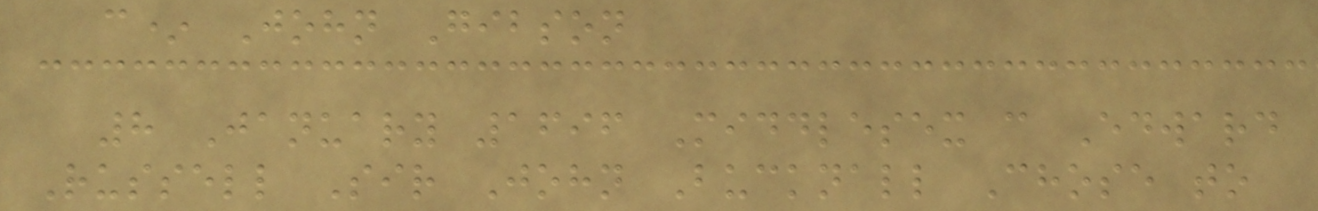c* John Gibson
8 January 1696 Middlesex c Edward
Russell Sir John Bucknall Chose to
